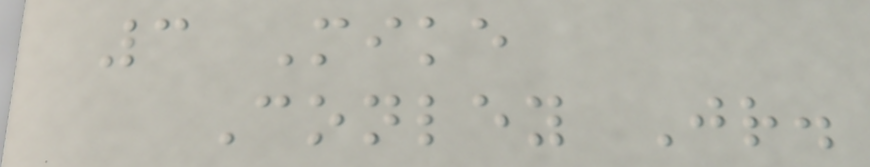3 Mike
Conley Jr.
